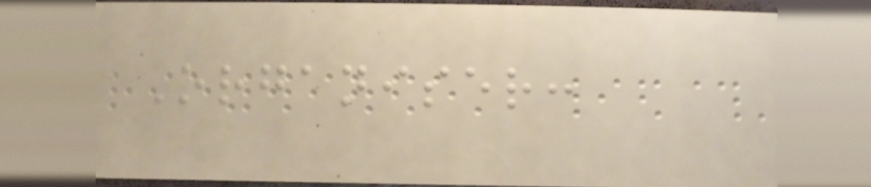Organiser:
